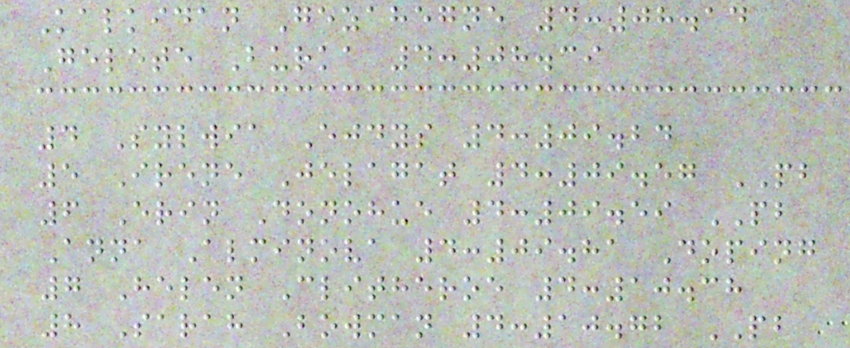Kalkidan Gezahegne 4:08.14
Gelete Burka 4:08.39
4 Sylwia Ejdys 4:09.24
5 Irene Jelagat 4:09.57 PB
6 Erin Donohue 4:09.59 PB
Anna Alminova 4:09.81 Doping
7 Helen Clitheroe 4:10.38
8 Sarah Bowman 4:10.72 PB
